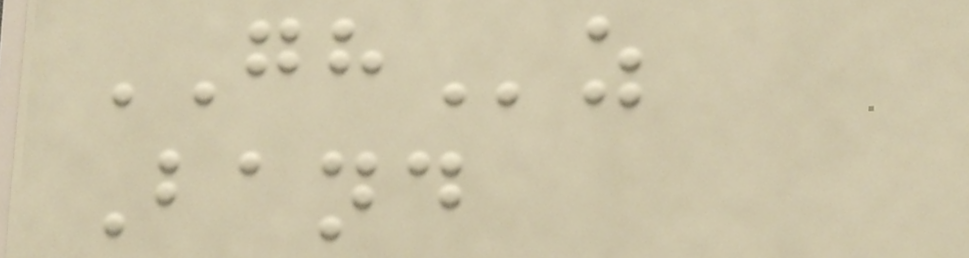GHz
Band
